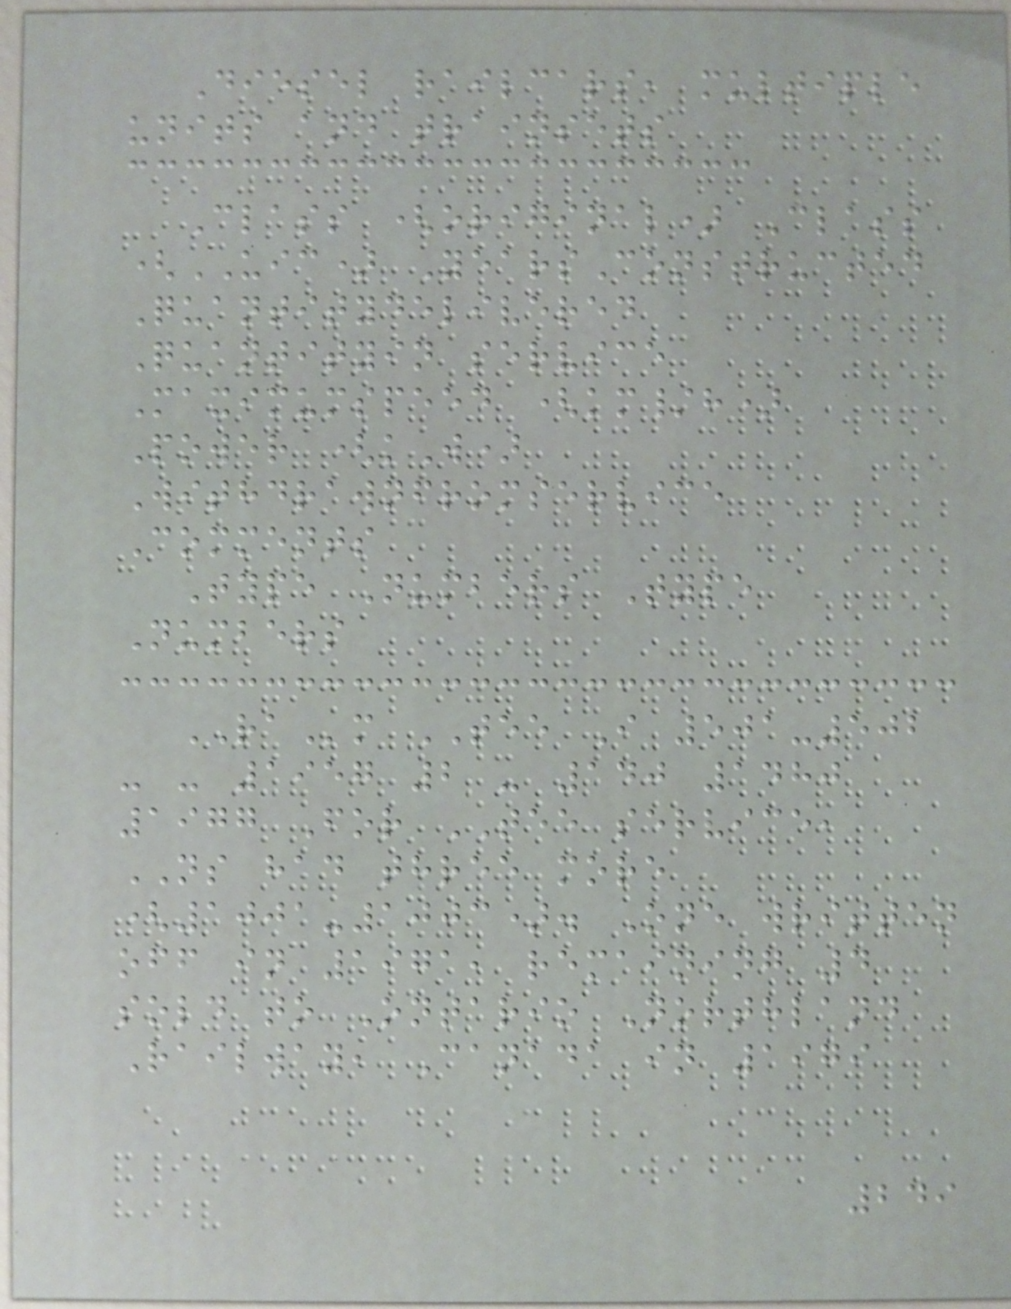Diesel railcars, multiple
units and trainsets
Class (original) Class
(UIC) YearsConstructed
Quantitydelivered
Quantityin service
Maximumspeed (km/h)
Power (kW)
Withdrawnfromservice
Comments
Type Numbers Type
Numbers
RAm TEE I 501-502
- - 1957 2 - 140 1480
1977 For TEE service,
NS had three more
(1001-1003). One written
off in 1971, remaining 4
sold to Ontario Northland
Railway, Canada in 1979
249
